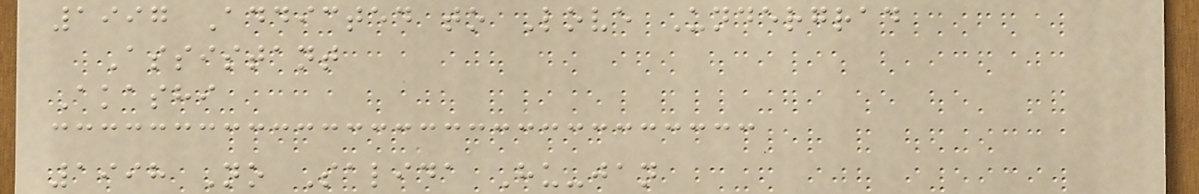1997 Addicted to Love Undergrad
Assistant
Akashi
1998 No Salida Hu-jan
